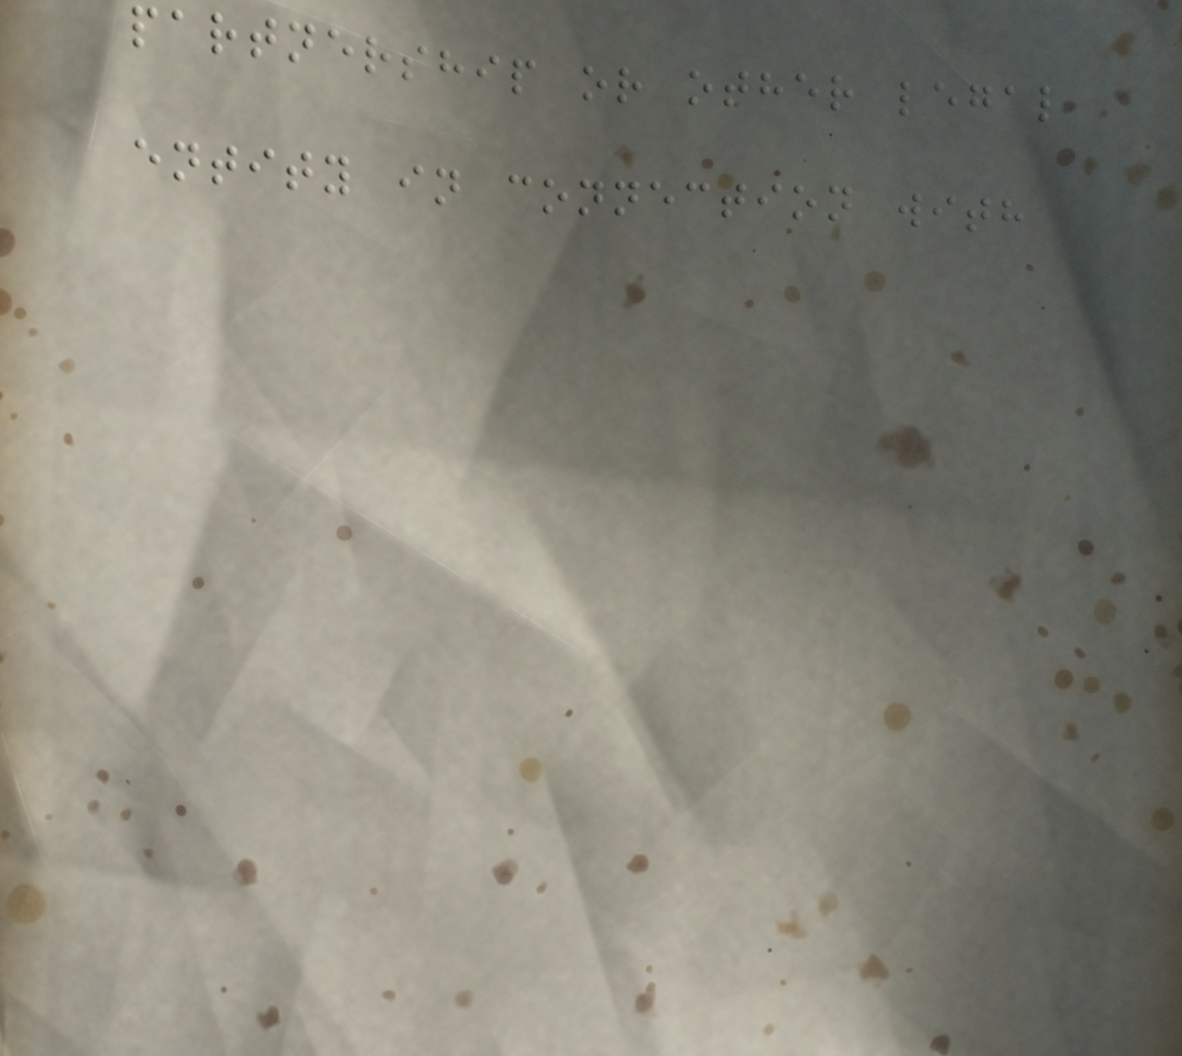partnership or other legal
entity in connection with
